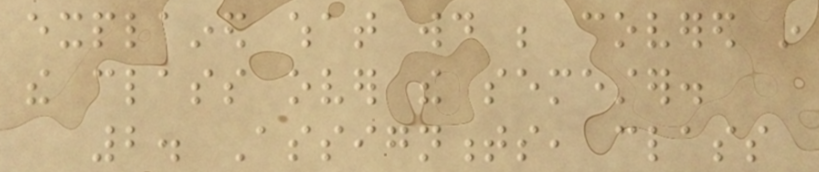explained what would be covered in
the class over the semester.
2. Assignments, class
